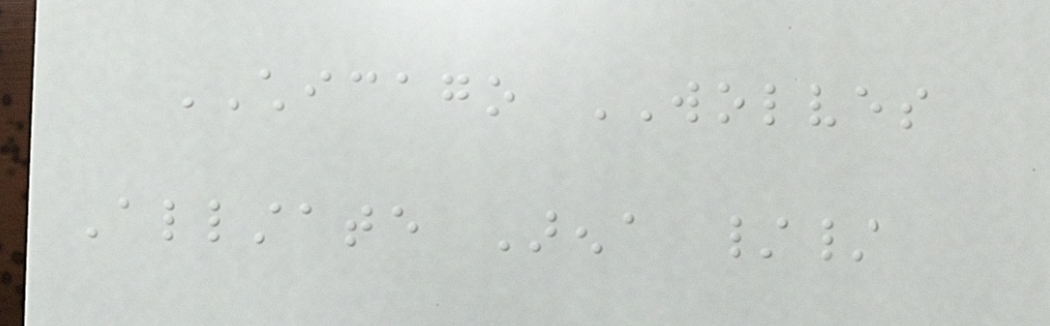CHICAGO WOLVES
Allstate Arena //
